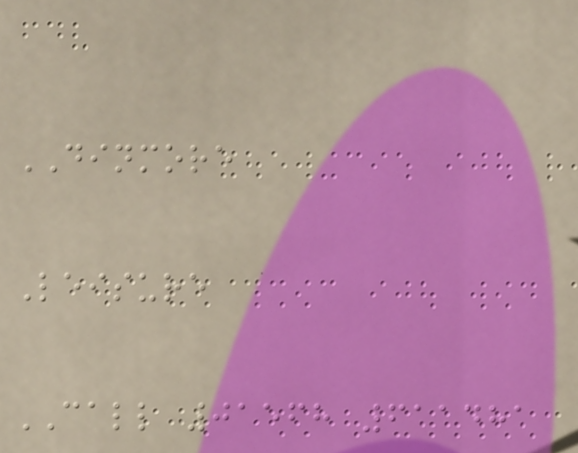DINMORE
Leisure
CALL 01568 611481
